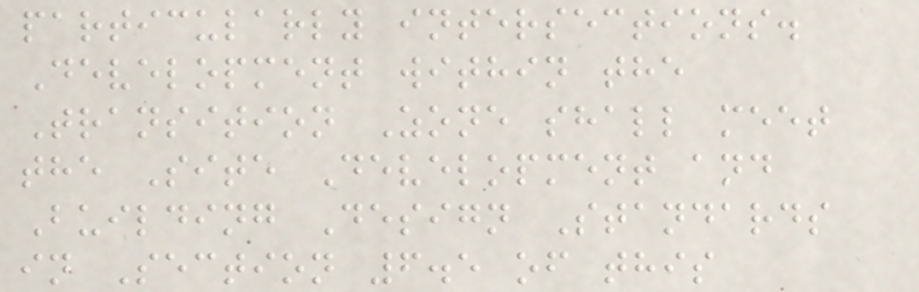particularly intersections.
Development within the
Transition Zone shall meet
the Site Development and
Building Design Standards
in Section 6.5 of this
